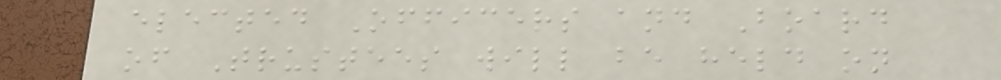elected Officers and Board
of Trustees will be held on
